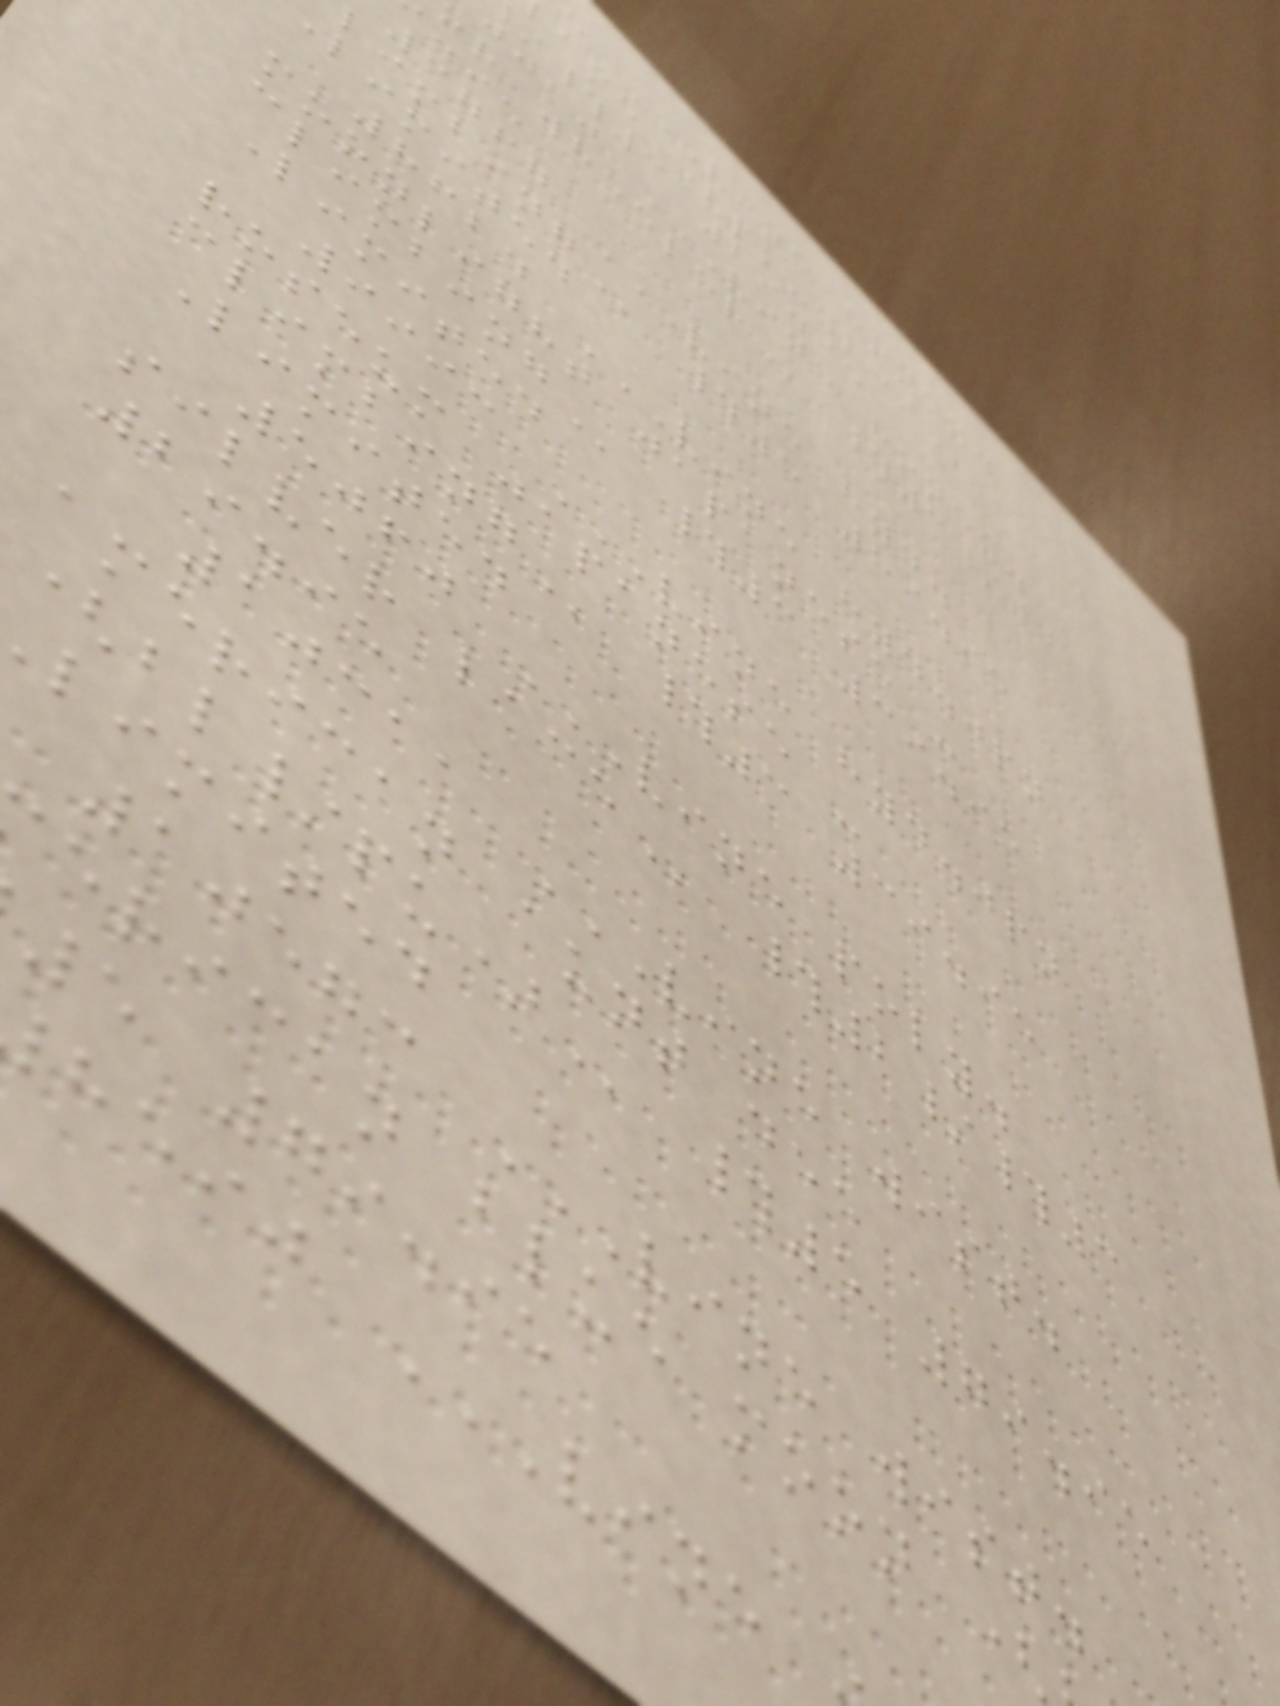#3 29.95
3767 VINE HYD.
#5 59.95
limited
8624 VINE HYD.JPN
moonlight japanese -
#3 39.95
Limited
9993 VINE HYD.JPN
roseum japanese -
#3 39.95
Limited
5060 VINE POLY.
silver
29.95
10311 VINE WIST.
american aunt dee
#5 79.95
limited
10573 VINE WIST.
erican blue moon (
5 79.95
